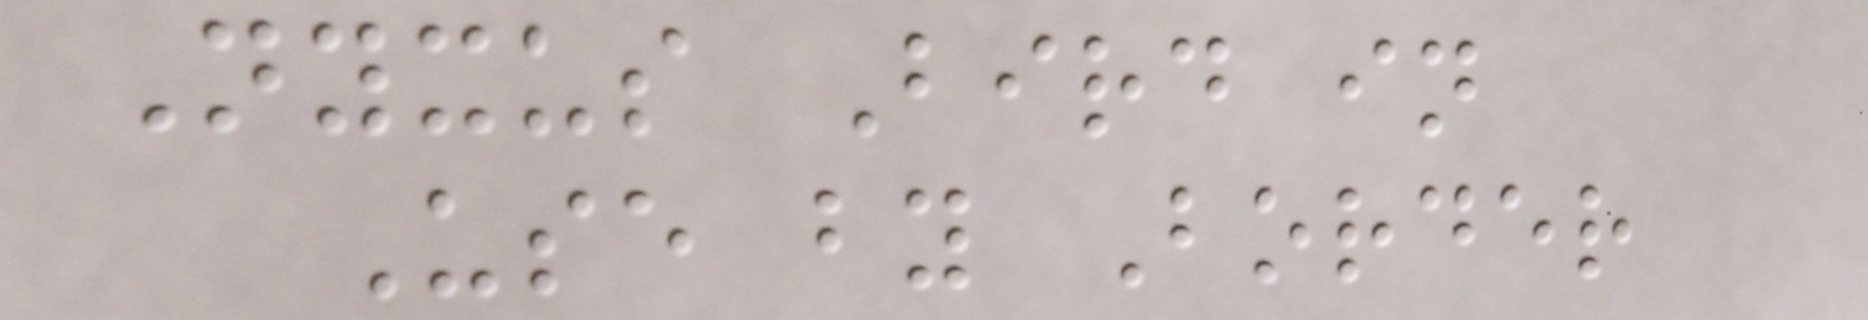Nyxus Bird in
Use by Border
